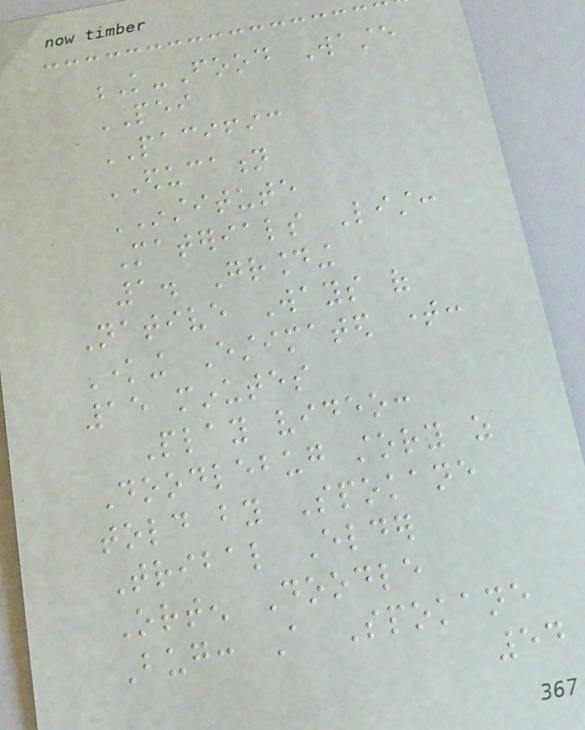K-Food Waste
PEI
PACIFIC
EDUCATION
INSTITUTE
Materials List:
1. Grounding
Native Ways of
Knowing Estimated time:
15 minutes
Play video:
Doodlebug story as
told by Spokane
Tribal Elder
Orten Doodle
Bug: A Spokane
54
